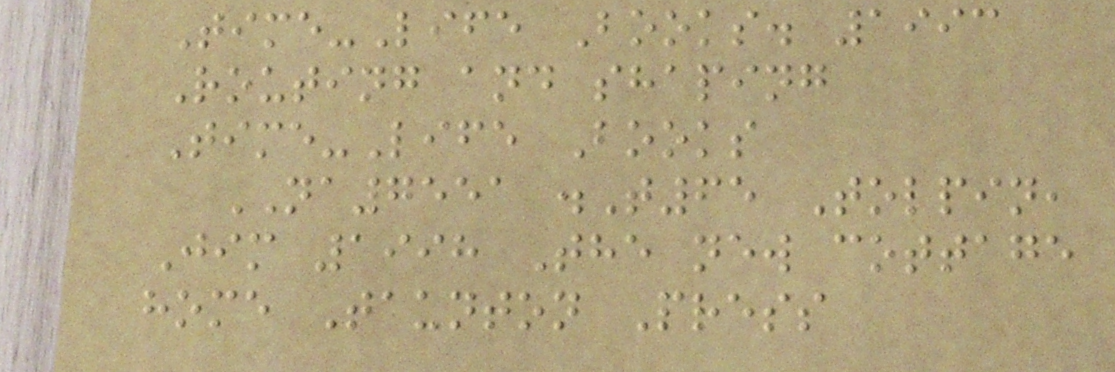Time-Life Books. 1993
Routing and shaping
Time-Life Books
NA7551 .T65 Tolpin,
Jim 1998 The new cottage
home Taunton Press
